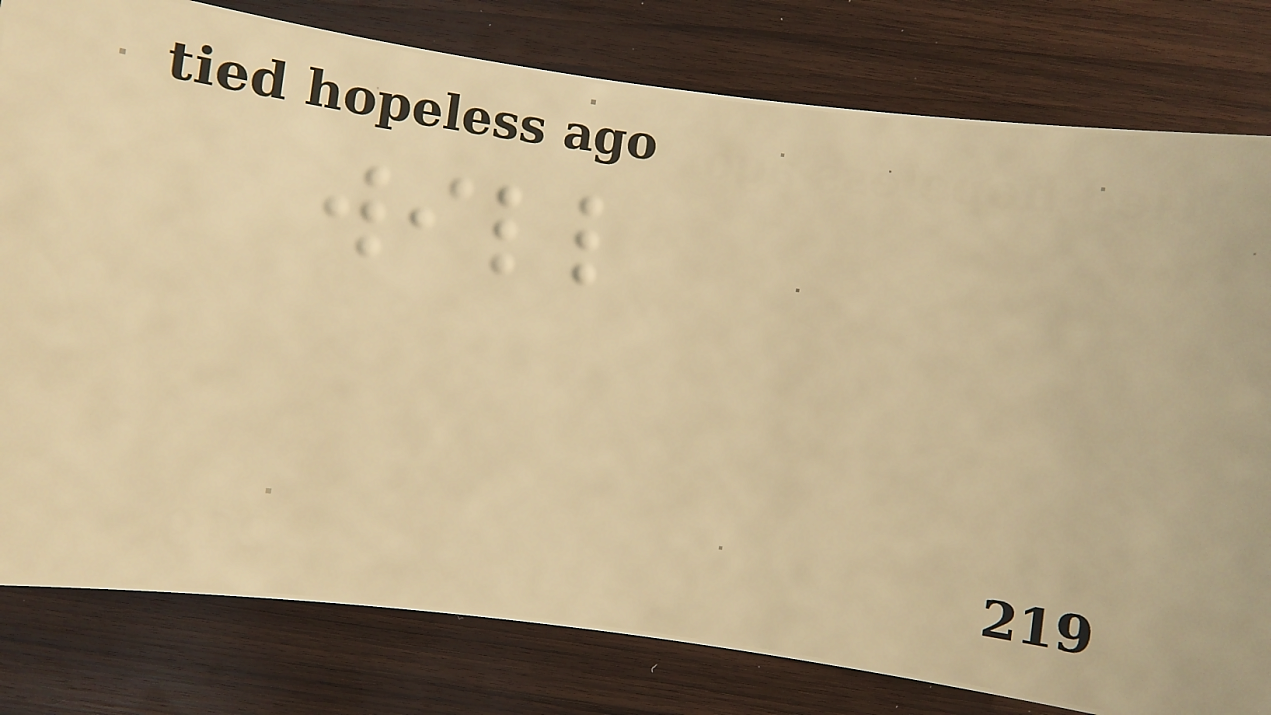will
